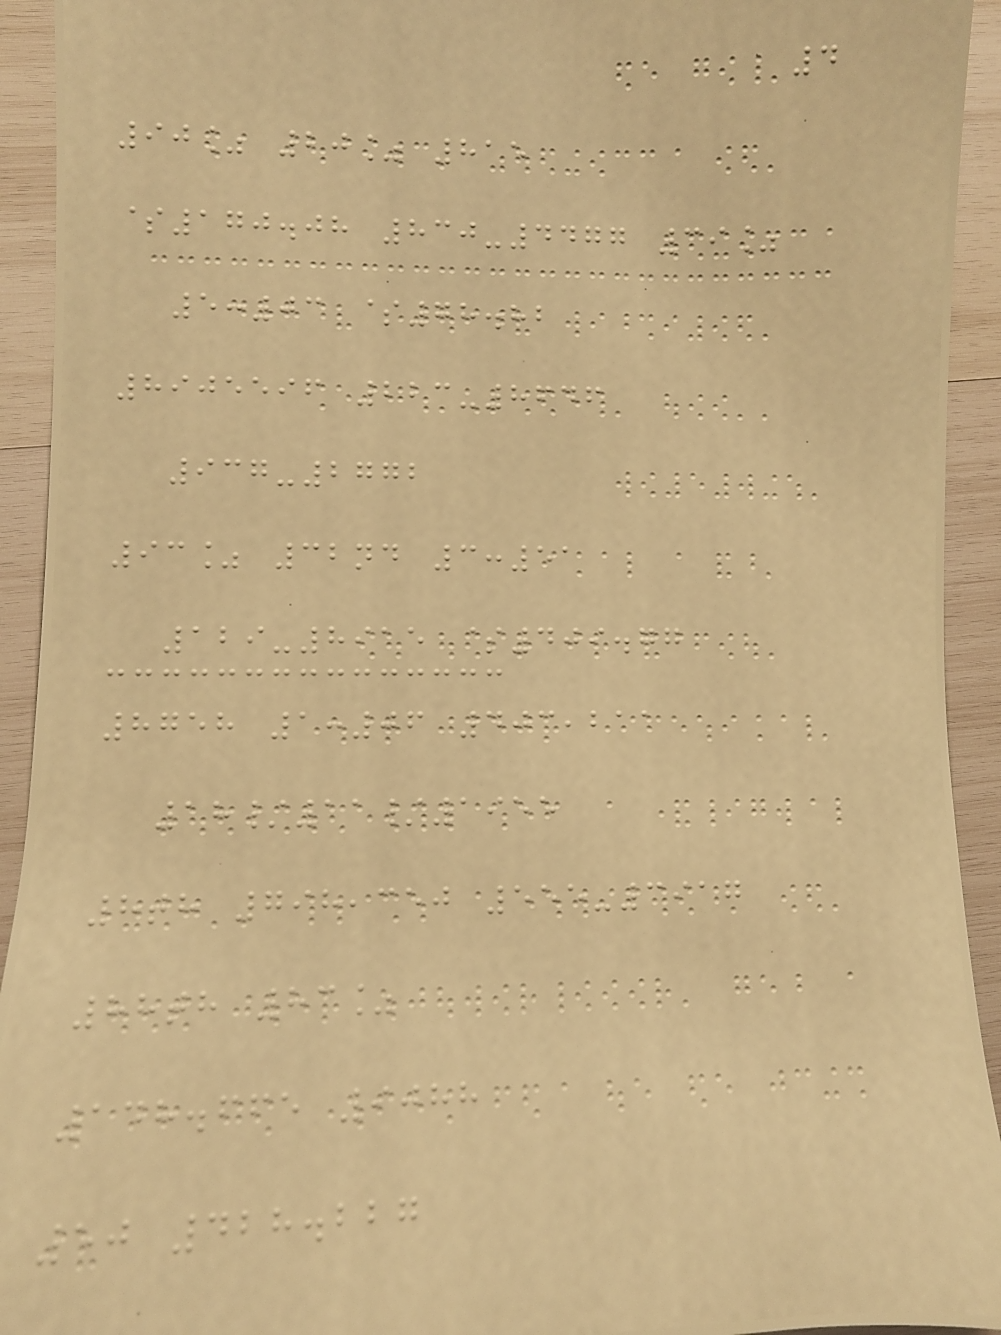4
90% 20% 815
$170.08 830-4477 39%
5:03 $78.82
8905596 223-8646
937-2772
93% 32nd 3:51
129-8915 $409.77
8758 1:06 403,211
18/11/1955
8th 798,350 555-3917
88th 83%
148.665 9088
50 428.227
